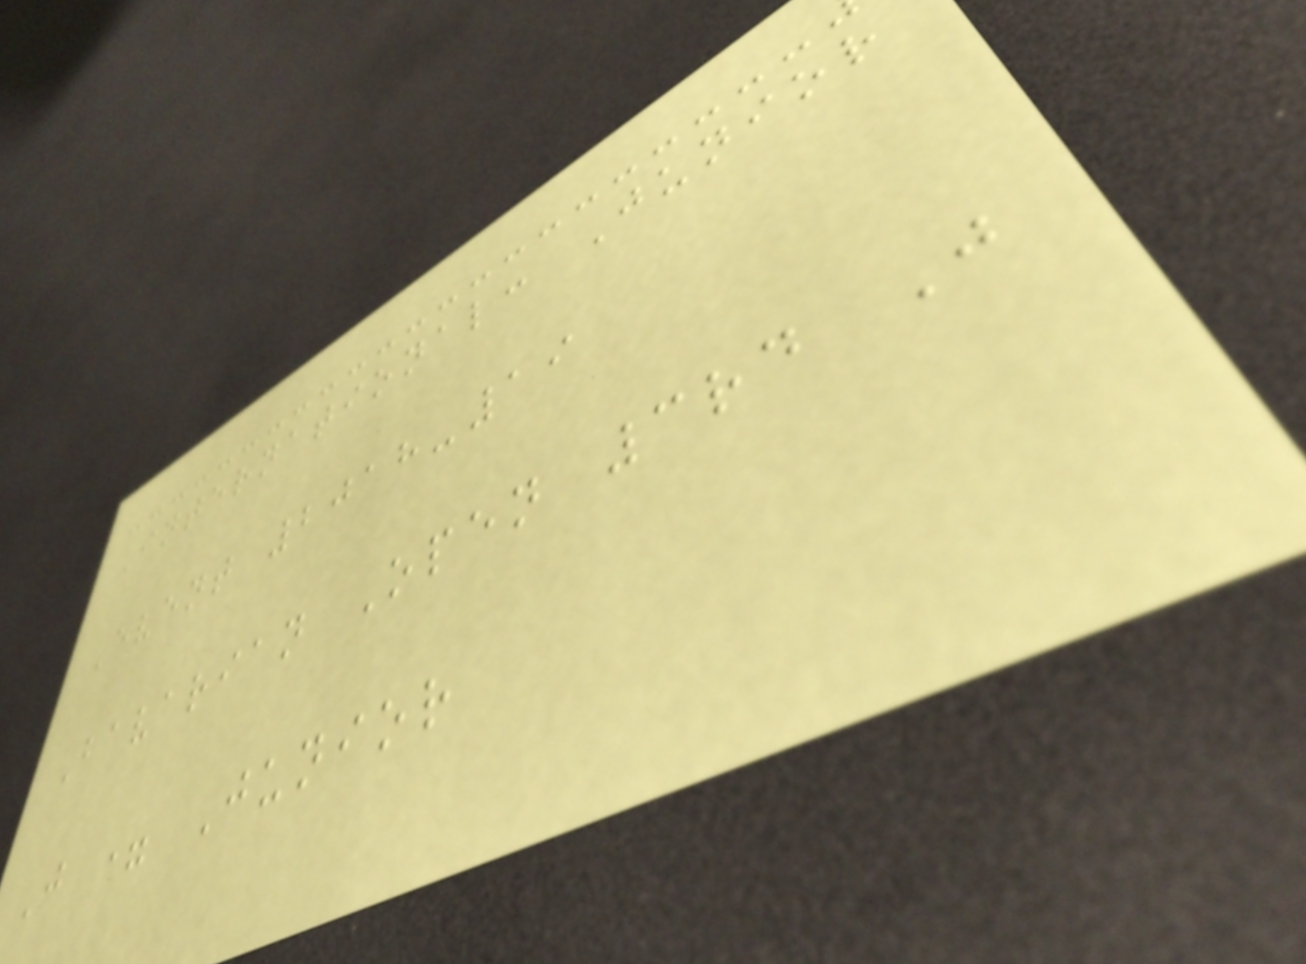International: Junior
Event 2018-19
Bavarian Open 3rd J
J = Junior
